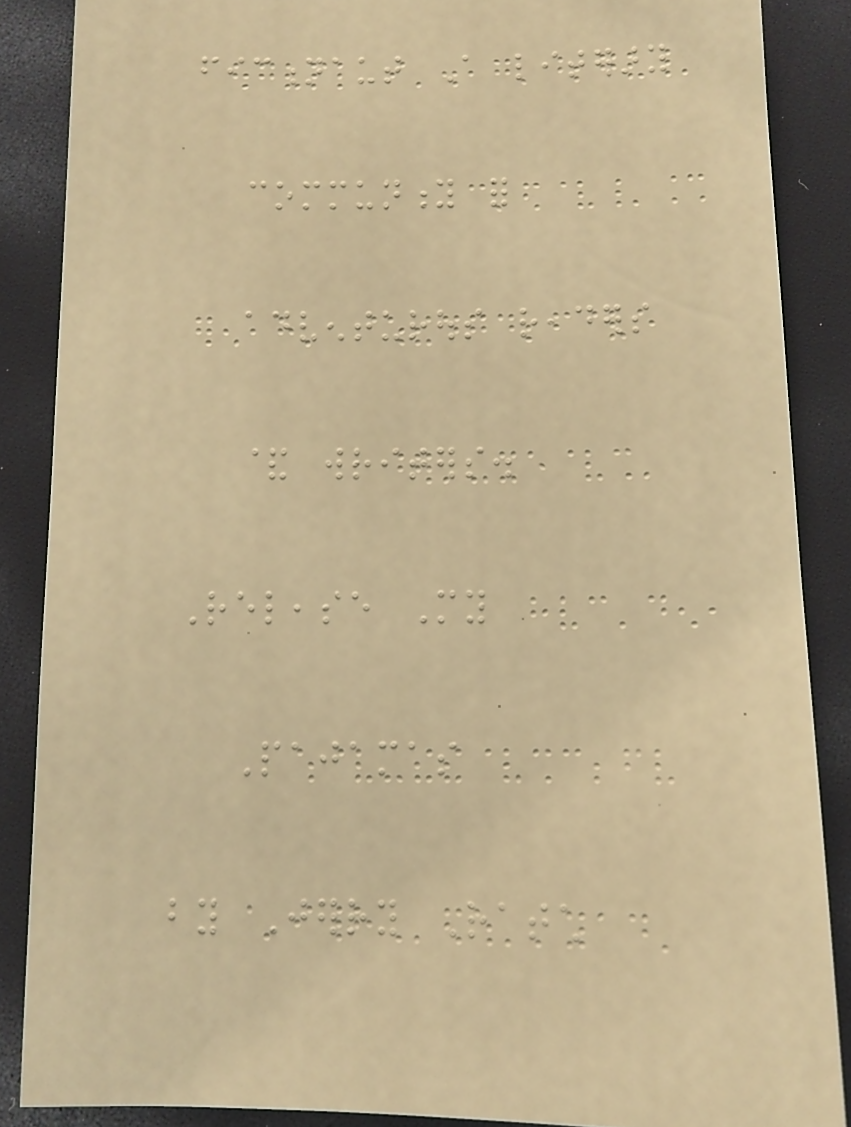fictionaut A literary
community for
adventurous readers
& writers.
Release My
Pajamas
by Jerry Ratch
